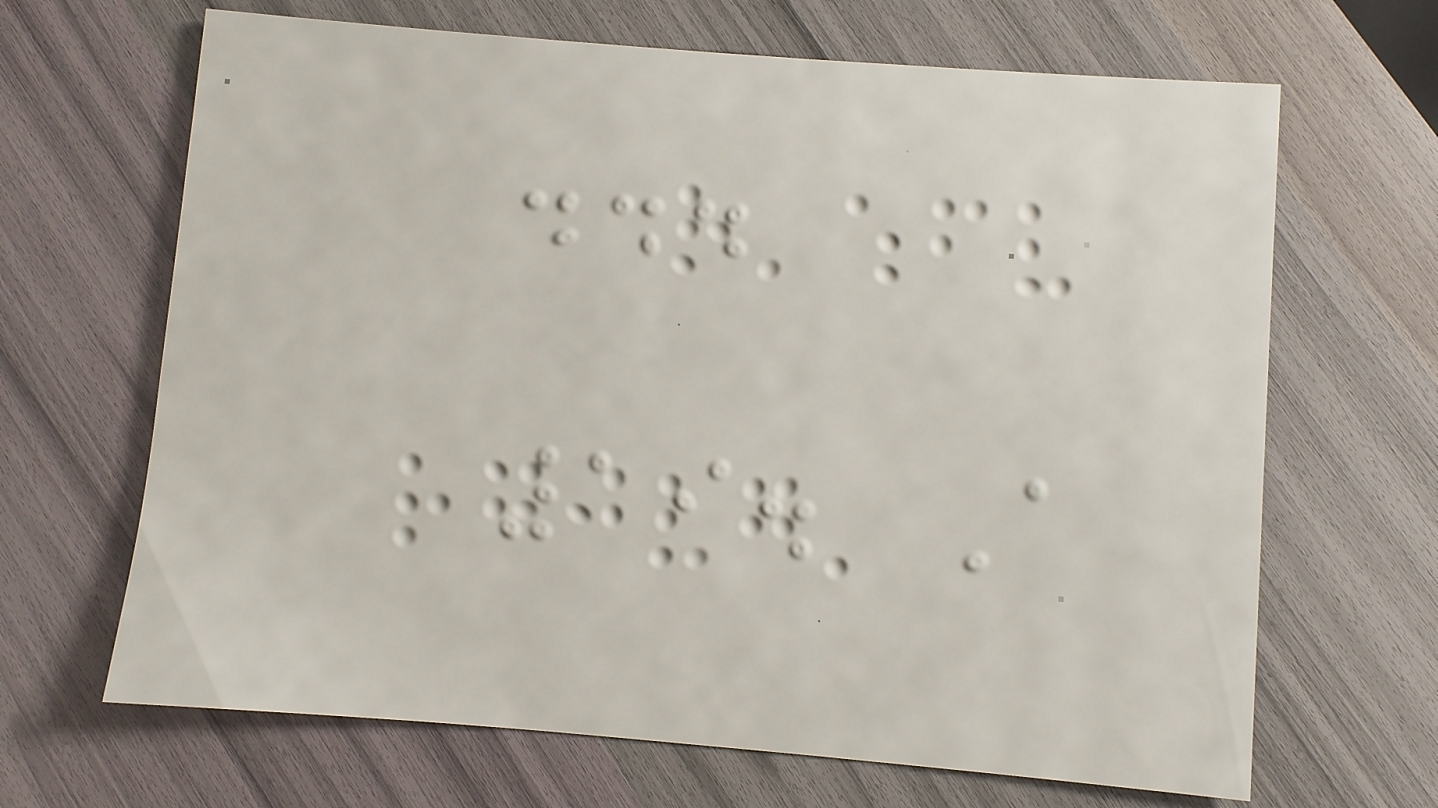...
19. A
